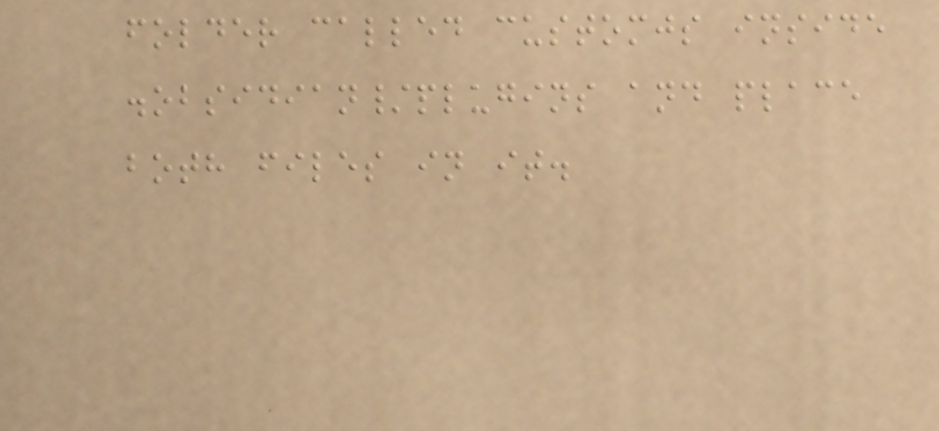folder called customjs inside
.obsidian/plugins and place
both files in it.
